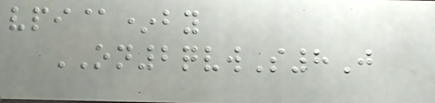vpi@*by
ON2qvwS8J
